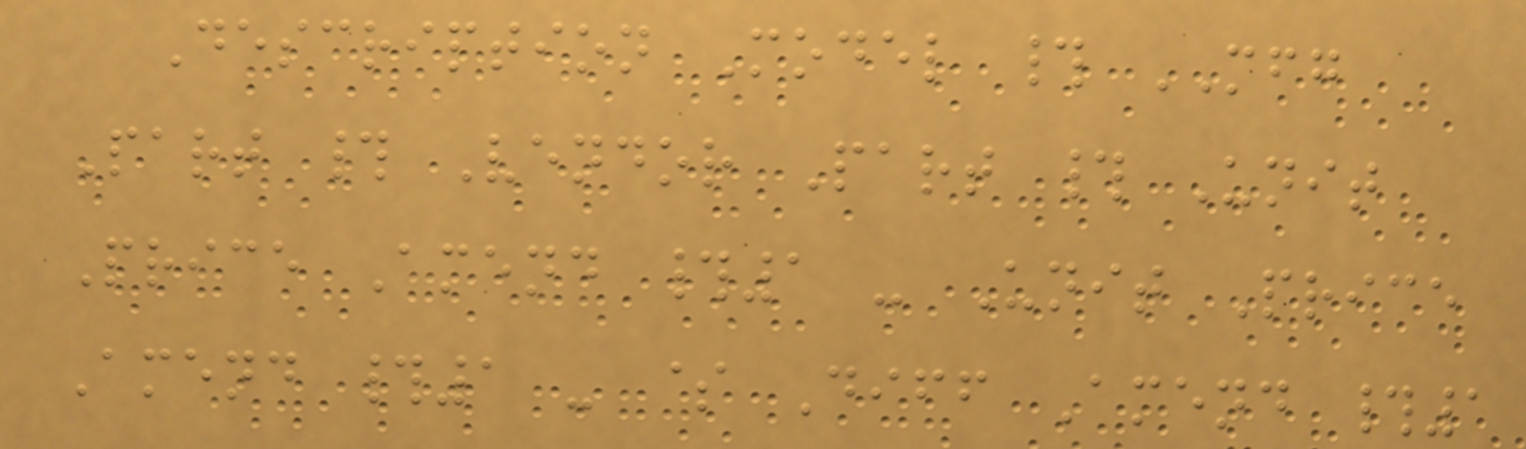Description Model # MFG
Part # Vendor Part # Unit
Price Amend #1 - Unit Price
Amend #1 - $ Diff Amend #1
